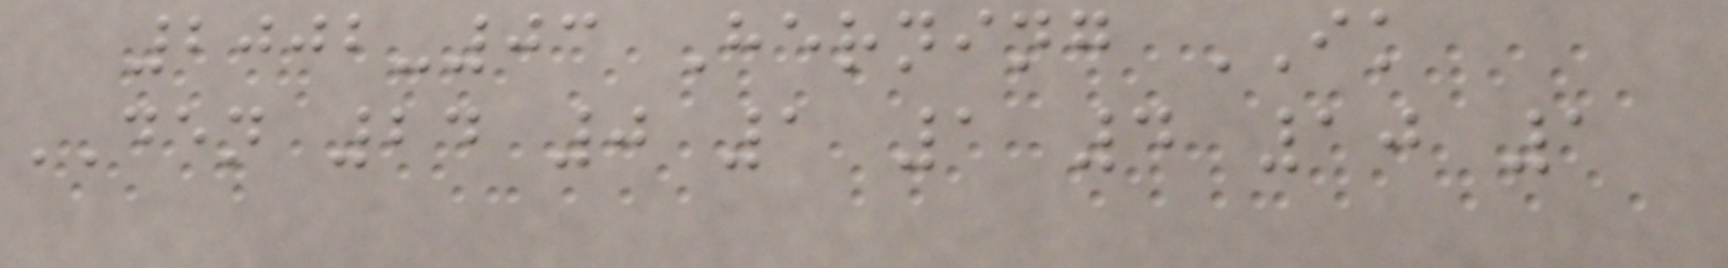2002-03 Herning IK
DEN 24 0 1 1 4 10 1
